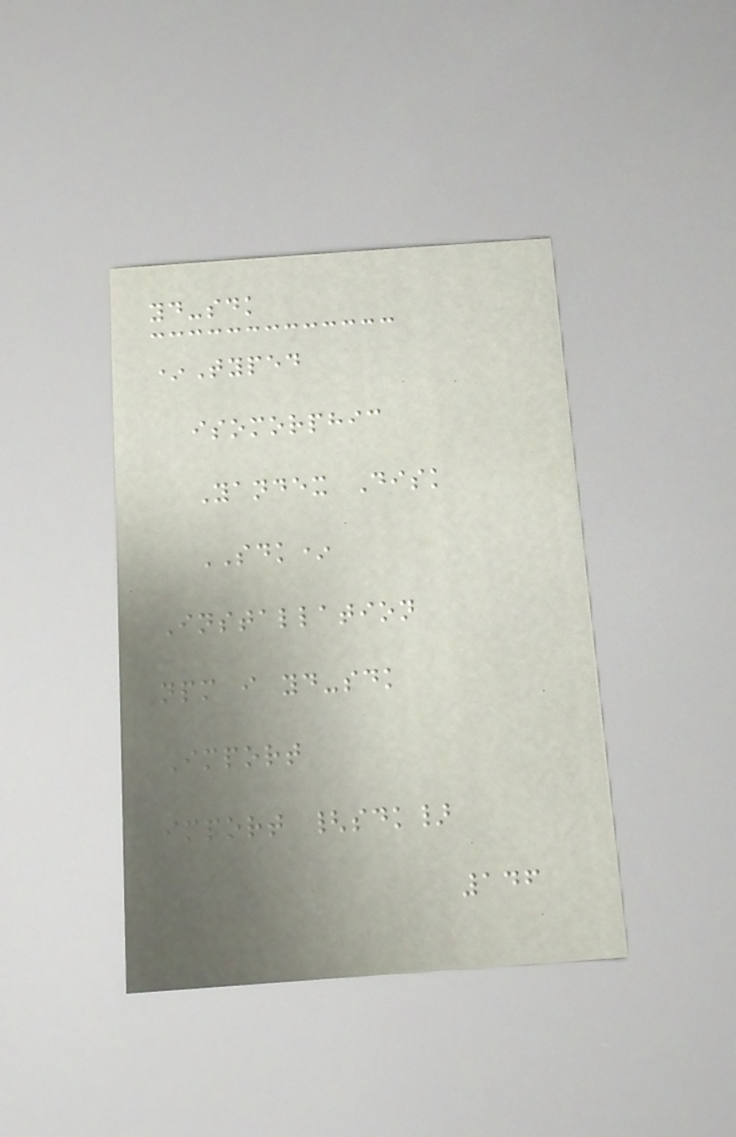yd-sdk
*Typed
isomorphic
Yandex Disk
SDK*
Installation
npm i yd-sdk
Import
import {sdk}
146
